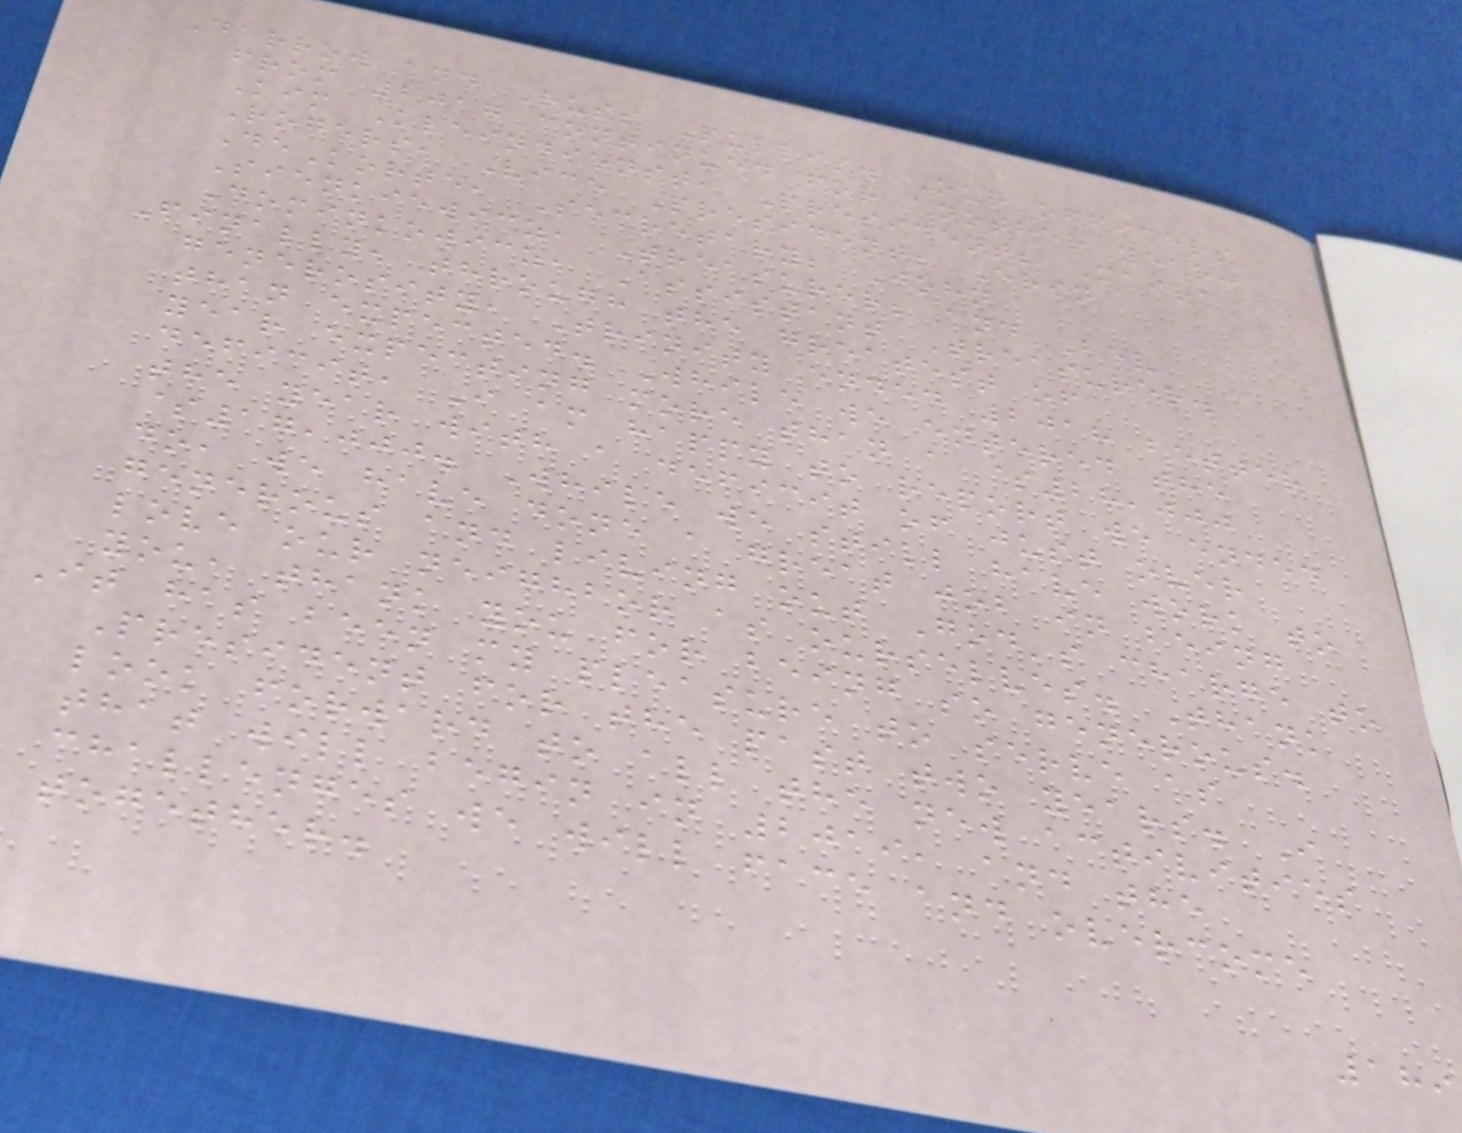Darrow and Russ Pullis. Our officers
from 2017 continued for another year:
Kim Kleindienst, President; Maira
Rogers, Vice President; Erin
DeKorte, Secretary; John
Sienkiewicz, Treasurer; and Bev
Dominkowicz, Assistant Treasurer.
Finally, through the greatest of
generosity, Trinity ended 2018 better
than expected. While we entered the
year expecting more than a $28,000
deficit, I am happy to report we ended
the year with a deficit of just over
$17,000. While we still have work to
do, we have done a great job in being
generous and living out God's charge to
love our neighbor as ourselves. Thank
you, thank you for being so generous.
It has been my pleasure to serve as
President for the past two years. I
look forward to all the new activities
that will begin in 2019, and the
challenges we will face and overcome
together.
189
